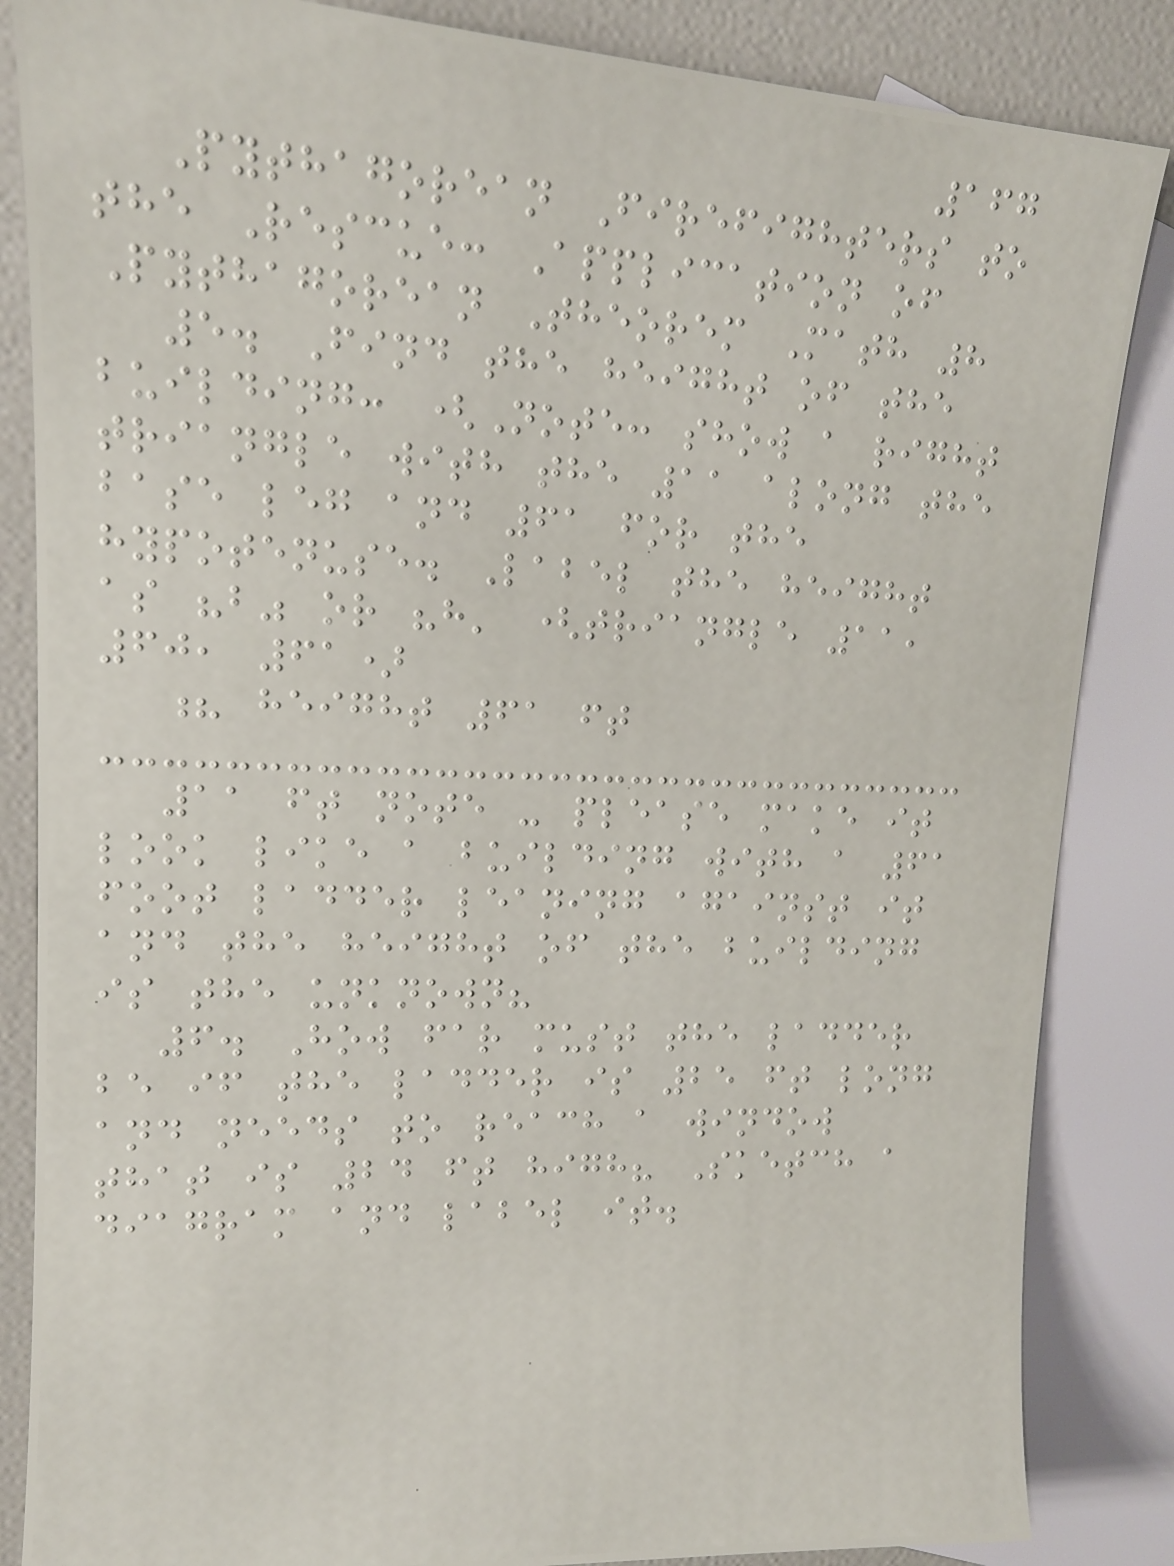167
Pythagorean Firefighters to
the Rescue: Application of
Pythagorean Theorem Math 8
5. Find the height of the
building: (Note: show a right
triangle with the 11 along the
base leg and 61 for the
hypotenuse. Label the height
as "b" or "h' (triangle 11,
60, 61)
? height 61 ft
11 ft note - please make it
look like a building with a 61
foot ladder leaning against it
and the height of the building
is the unknown?
6. How far must the ladder
be if the ladder is 25 ft long
and needs to reach a window
that is 24 ft high? Sketch a
diagram and label it.
